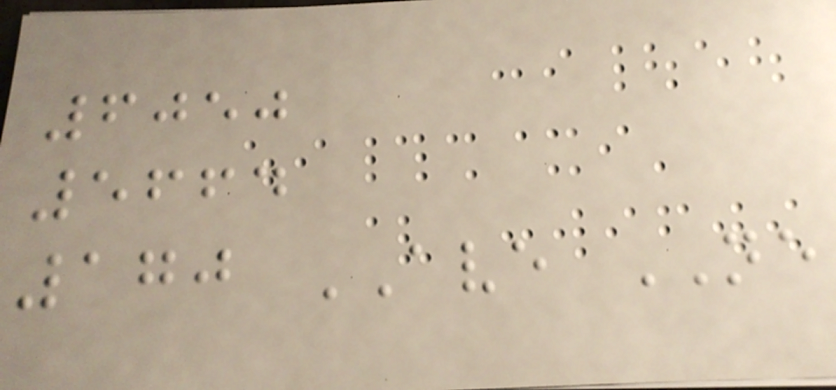6050
5664
170 AVE NE
